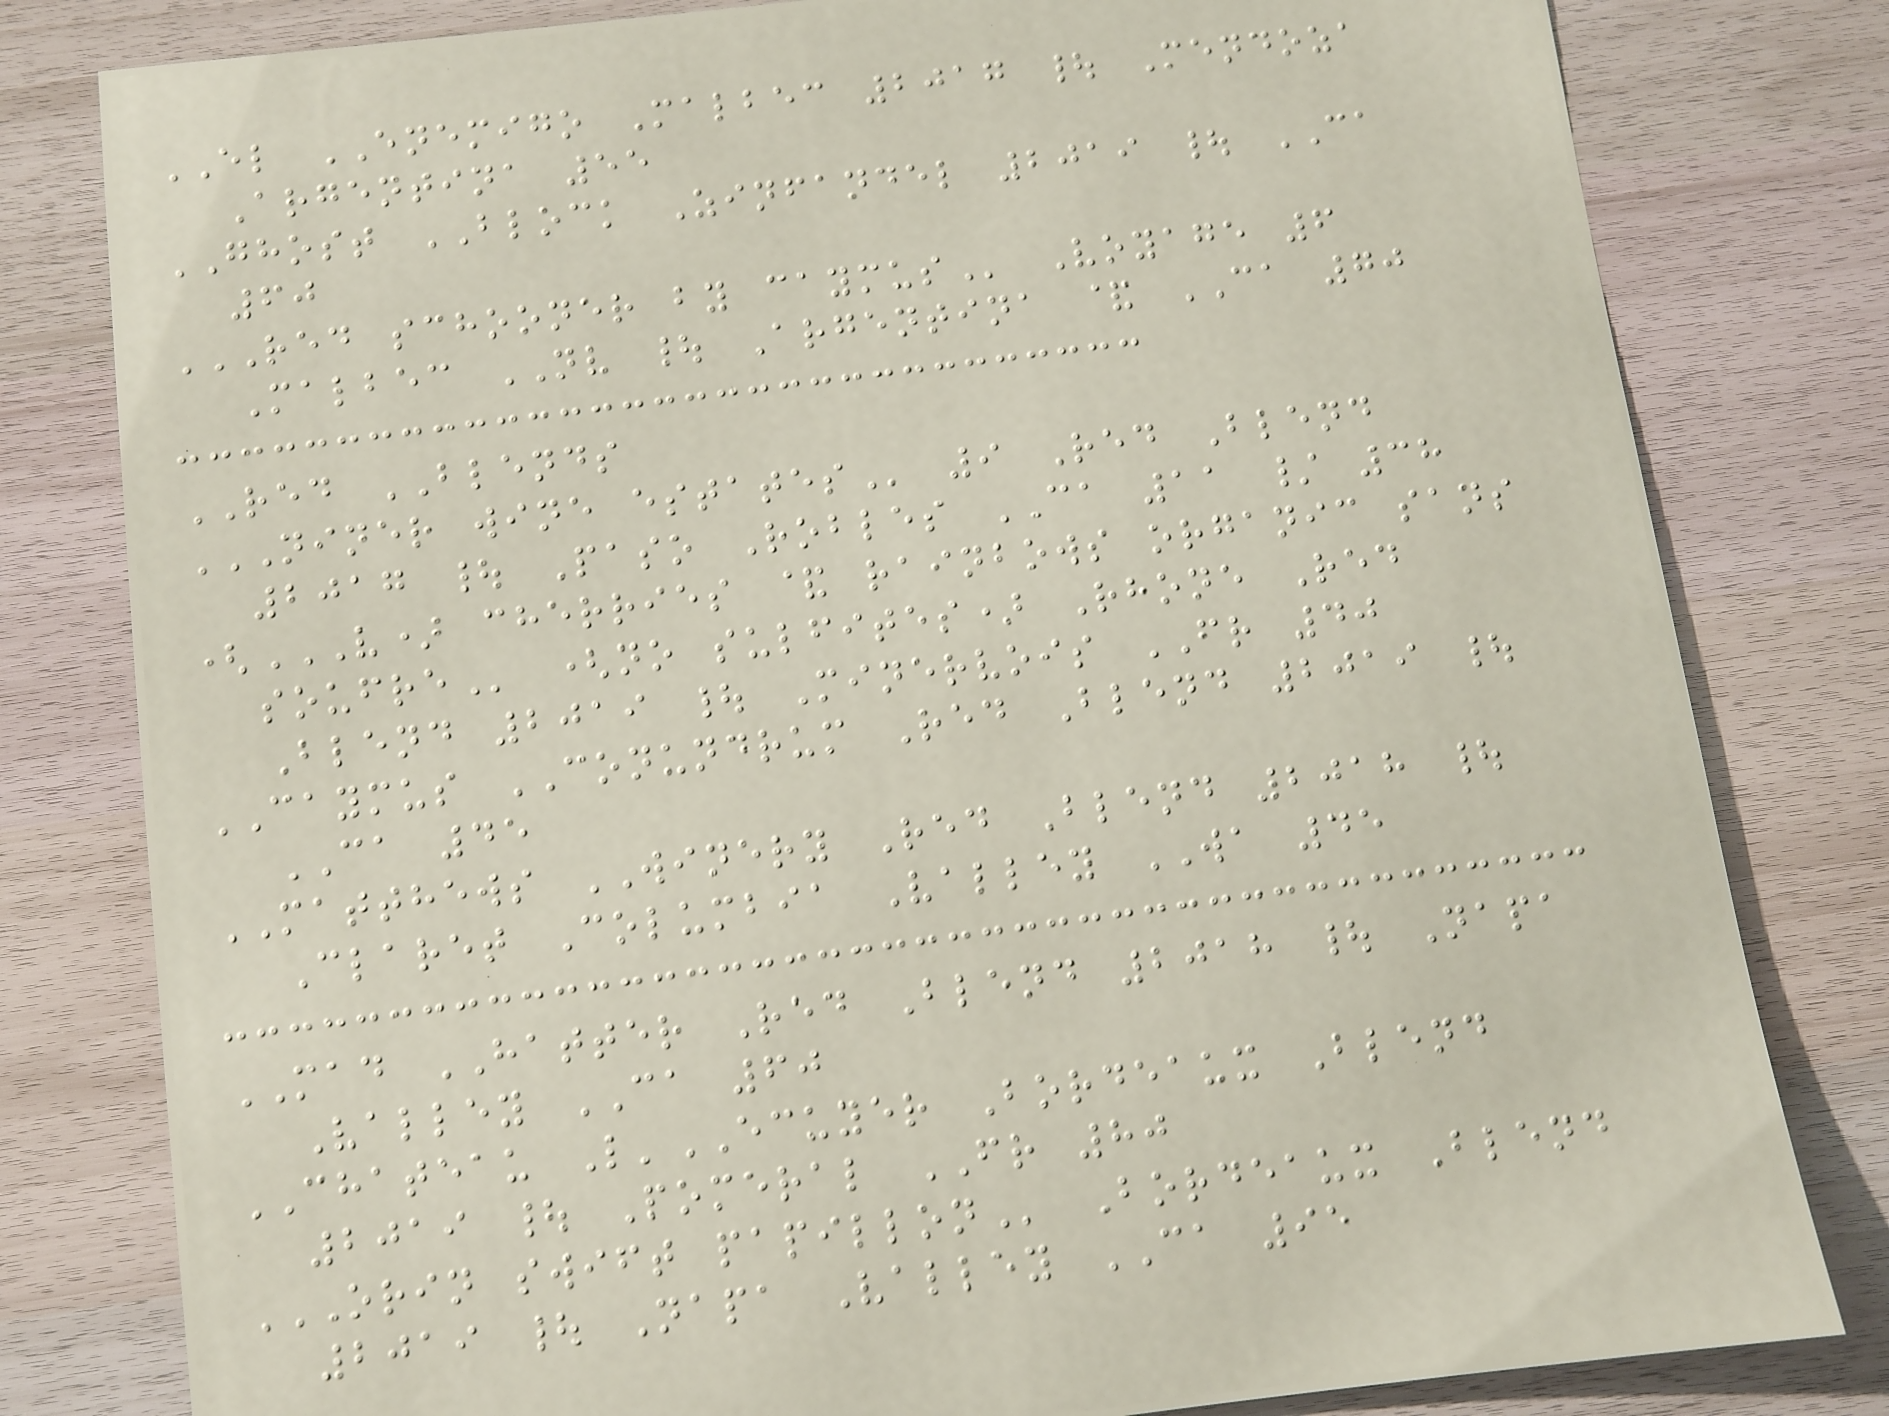EL ENEMIGO Malbec 2017 | Mendoza
Argentina 55
GHOST BLOCK Zinfandel 2019 | CA
60
RED SCHOONER BY CAYMUS Voyage 6
Malbec NV | Argentina & CA 70
RED BLENDS
NINER WINE ESTATES 9 Red Blend
2017 | Paso Robles CA 11 / 38
(V) CHERRIES & RAINBOWS ORGANIC SANS
SOUFRE (no sulfites) Rhone Red
Blend 2019 | Minervois FR 40
CAYMUS CONUNDRUM Red Blend 2019 |
CA 45
MATTHEWS WINERY Red Blend 2018 |
Claret Columbia Valley WA 45
MAD HATTER Red Blend 2018 | Napa
Valley CA 60
CHATEAU L'ECUYER Bordeaux Blend
2019 | Pomeral FR 80
ORIN SWIFT PAPILLON Bordeaux Blend
2019 | Napa Valley CA 95
